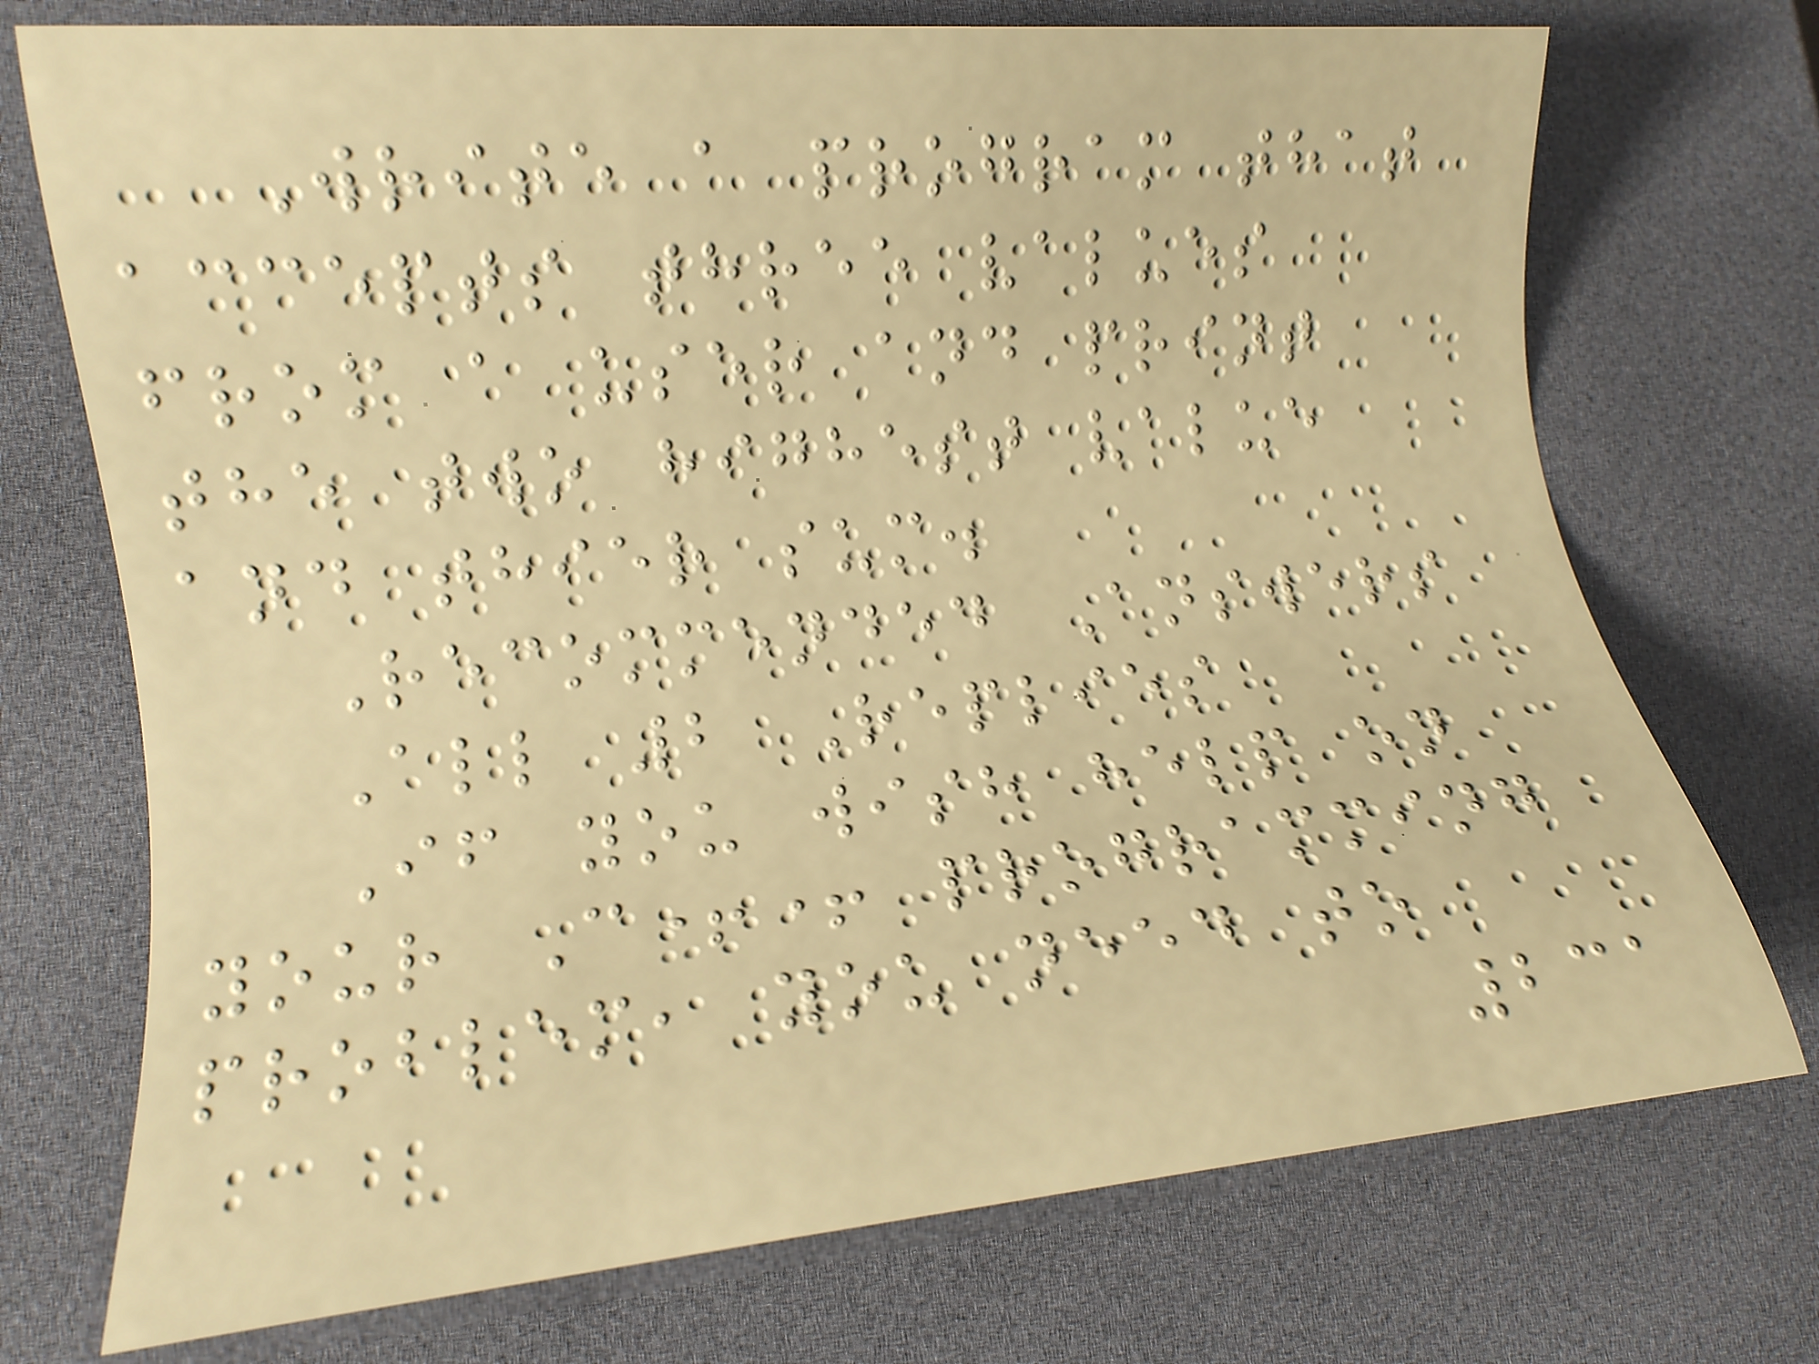Write a program that
accepts three values
from a user and print
the two highest value
and thier sum.
Recommended Answers
All 2 Replies
If you wish help on
your C++ programming
problem, you need to
231
